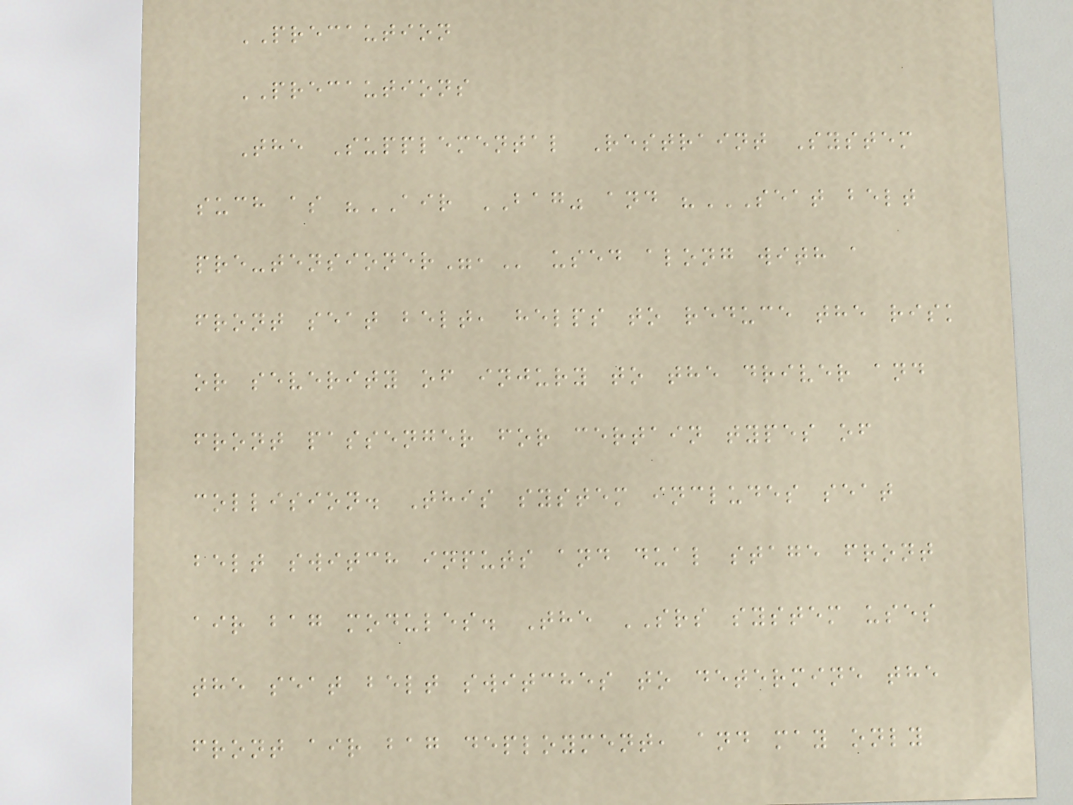PRECAUTION
PRECAUTIONS
The Supplemental Restraint System
such as "AIR BAG" and "SEAT BELT
PRE-TENSIONER", used along with a
front seat belt, helps to reduce the risk
or severity of injury to the driver and
front passenger for certain types of
collision. This system includes seat
belt switch inputs and dual stage front
air bag modules. The SRS system uses
the seat belt switches to determine the
front air bag deployment, and may only
